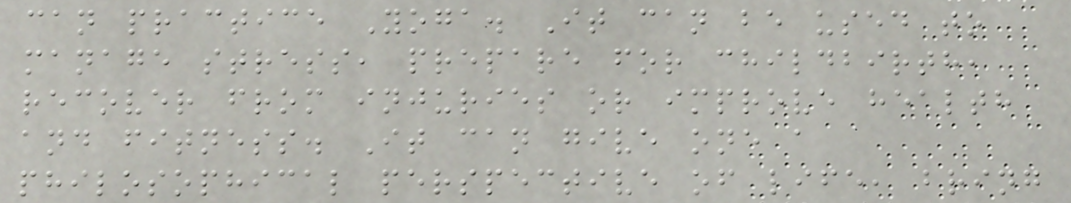can practice Yoga. It can be used to
manage stress, prepare for childbirth,
recover from injuries or improve health
and fitness. It can give one a
philosophical perspective of life, bring
